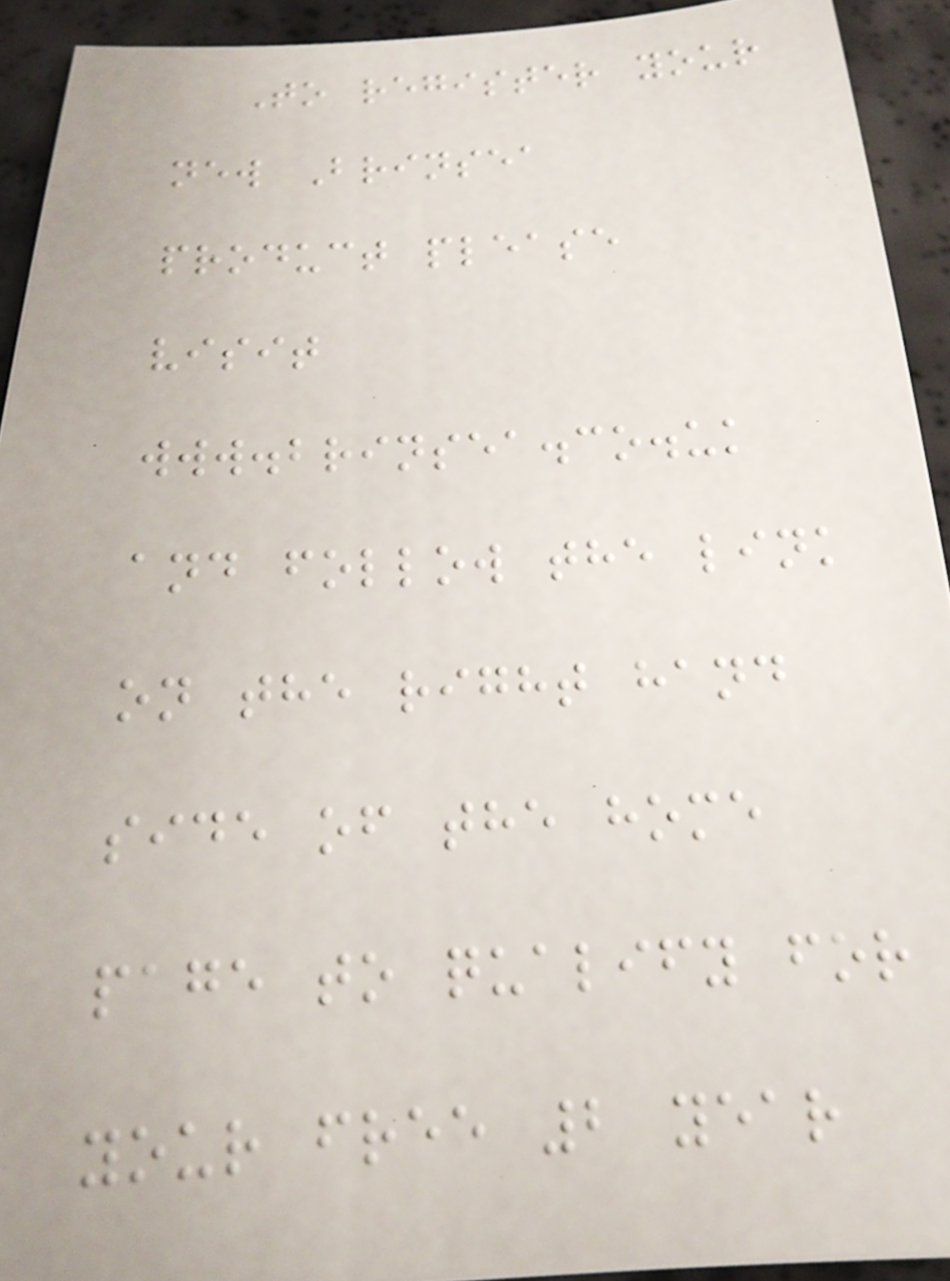To register your
new Brinsea
product please
visit
www.brinsea.co.uk
and follow the link
on the right hand
side of the home
page to qualify for
your free 2 year
